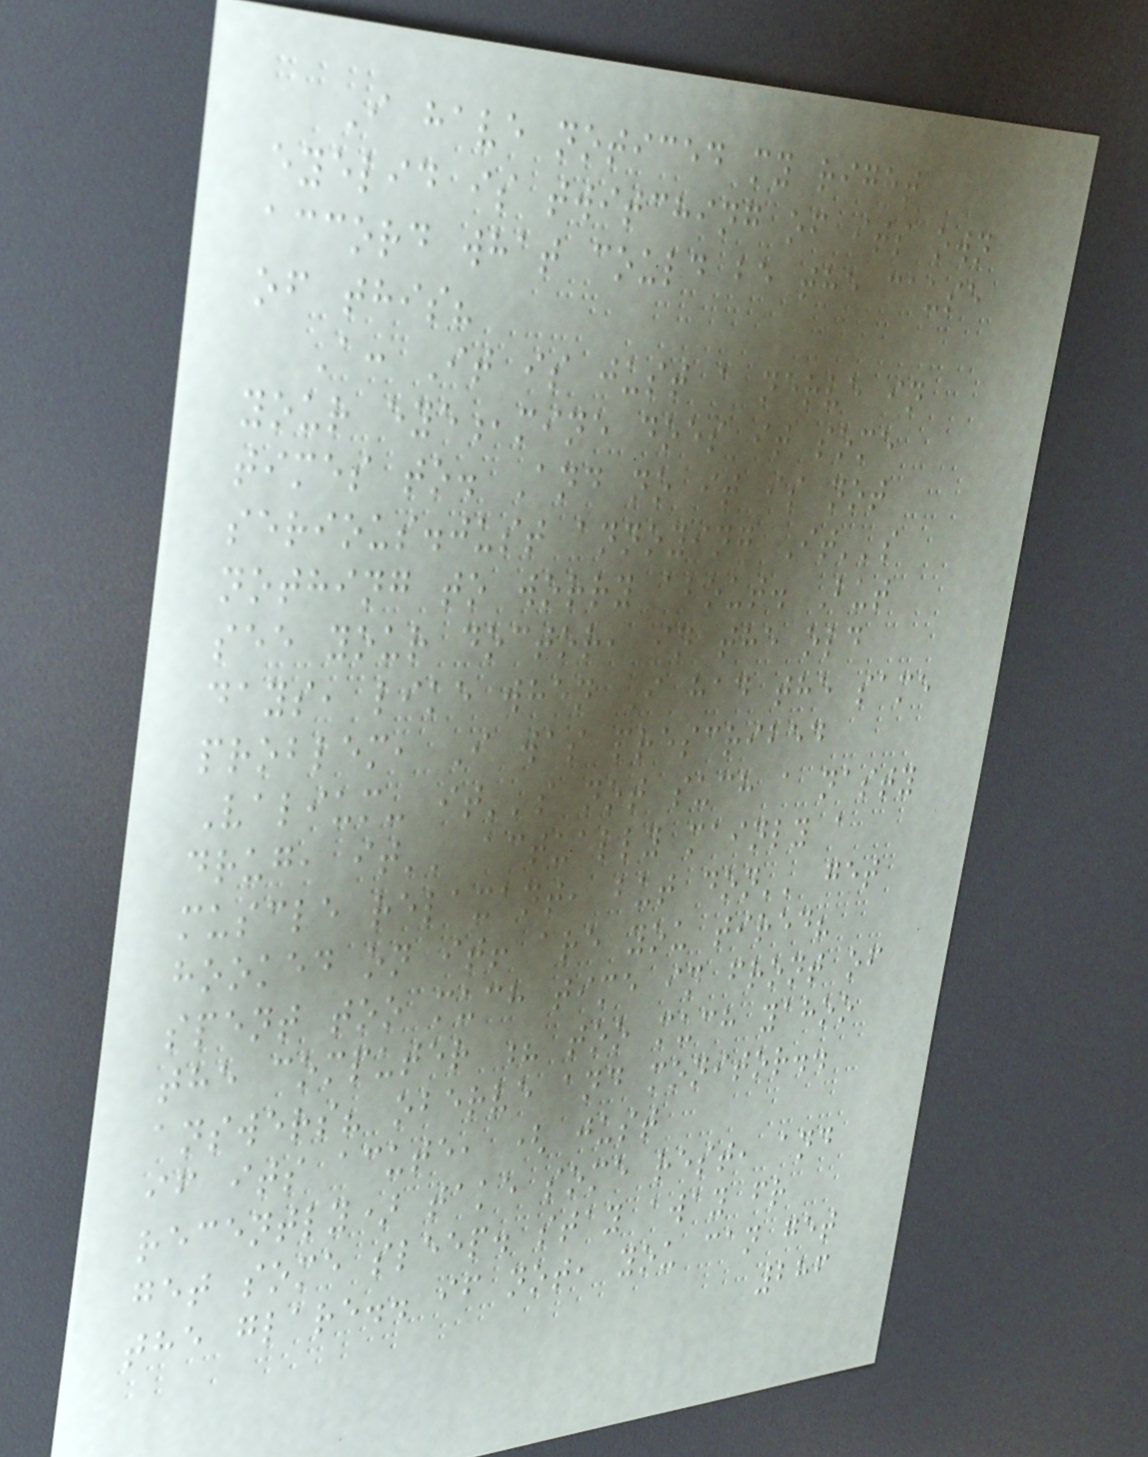I have noticed my right
eyelid is twitching of its own
accord what could be the cause
of this?
A: It is just a nerve in
your eye,mine does it some
times to. And no it is not
serious.just annoying It''s
nothing to worry about. But
see your doctor, in the old
days, like when I had the same
problem, I was prescribed
Valium- it''s not such a nasty
drug, it'' actually mainly a
muscle relaxant, but don'' get
hooked on it! are you tired?
spent too much time in front of
the computer ? too much yahoo
answers? oberve and monitor..
if its acute, ( just
recently) take some rest, and
get some sleep. stay away fr
the glare.. if not, you can get
286
